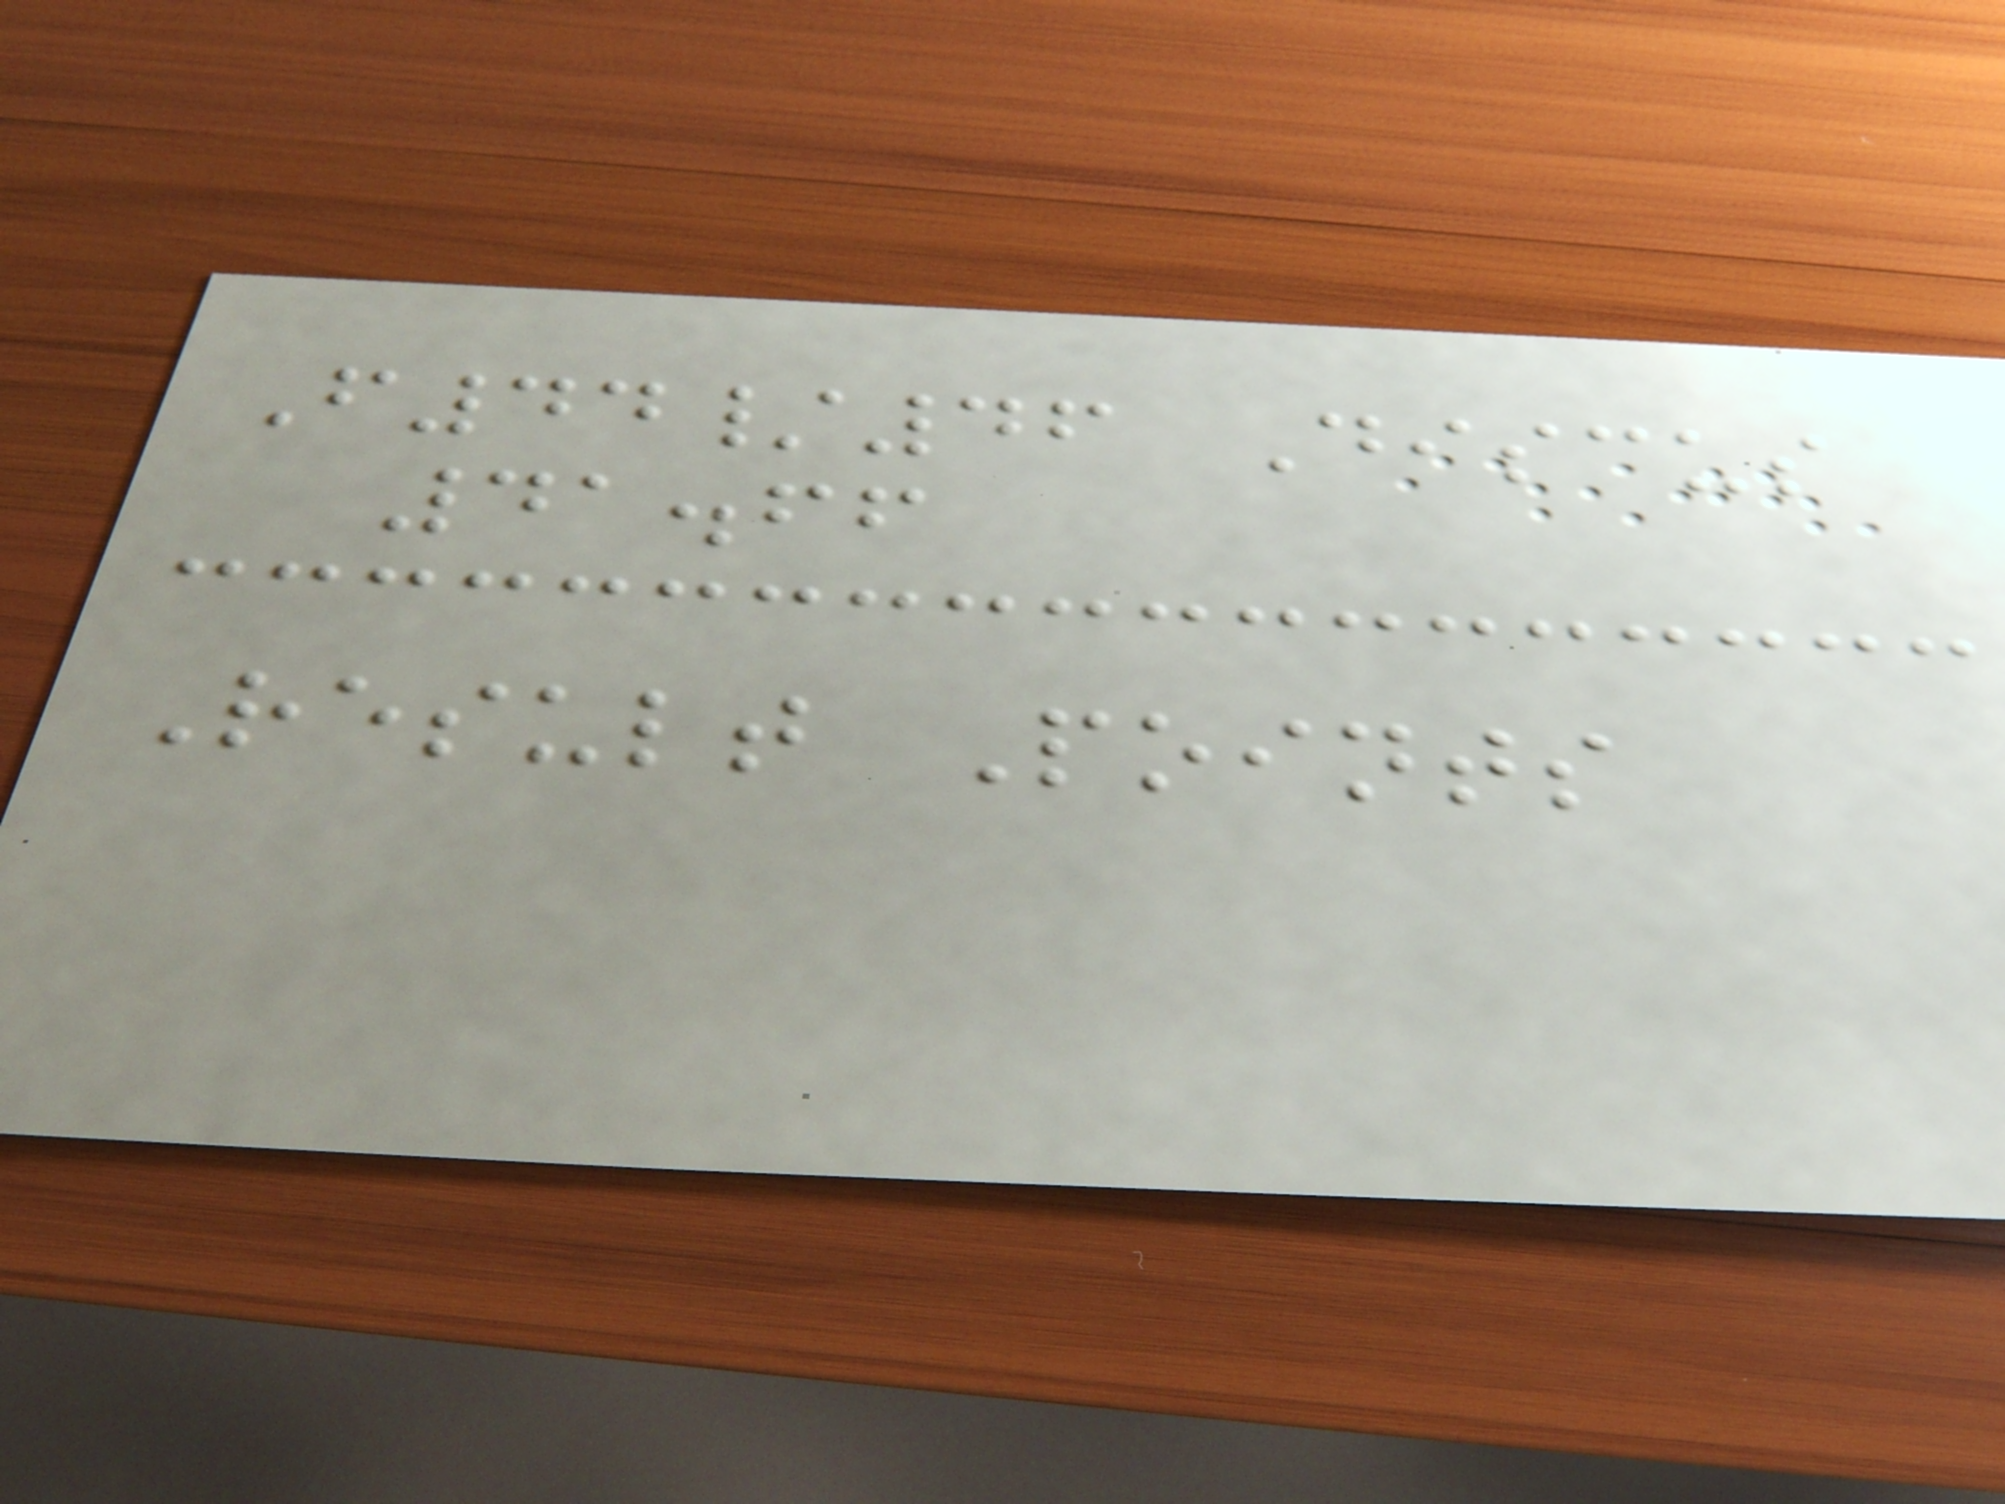F44/46 Discus
41.66
Result Points
